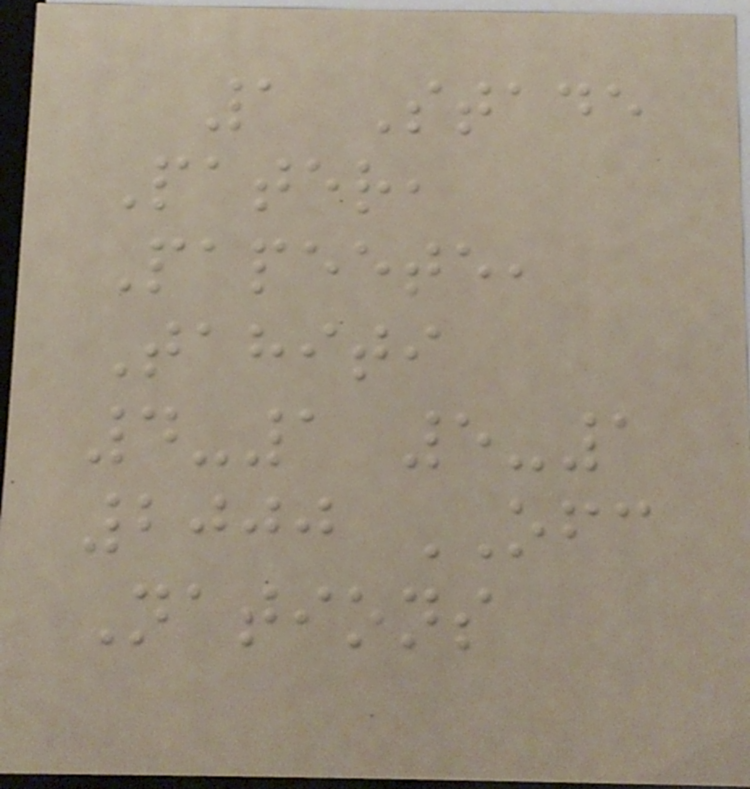1 Stade
Pater,
Papeete,
Tahiti
4-1 5-1
2000 OFC
Nations
